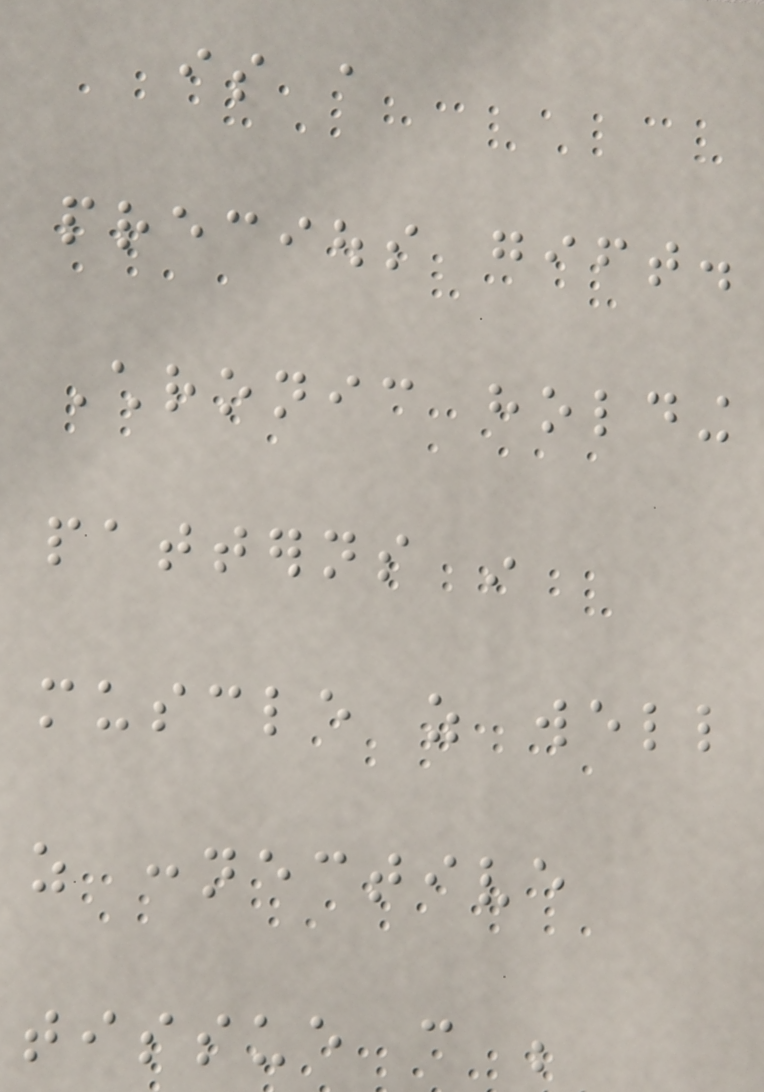is a
precious gift.
Chronic holding
patterns in
muscle as well
as connective
tissue can be
